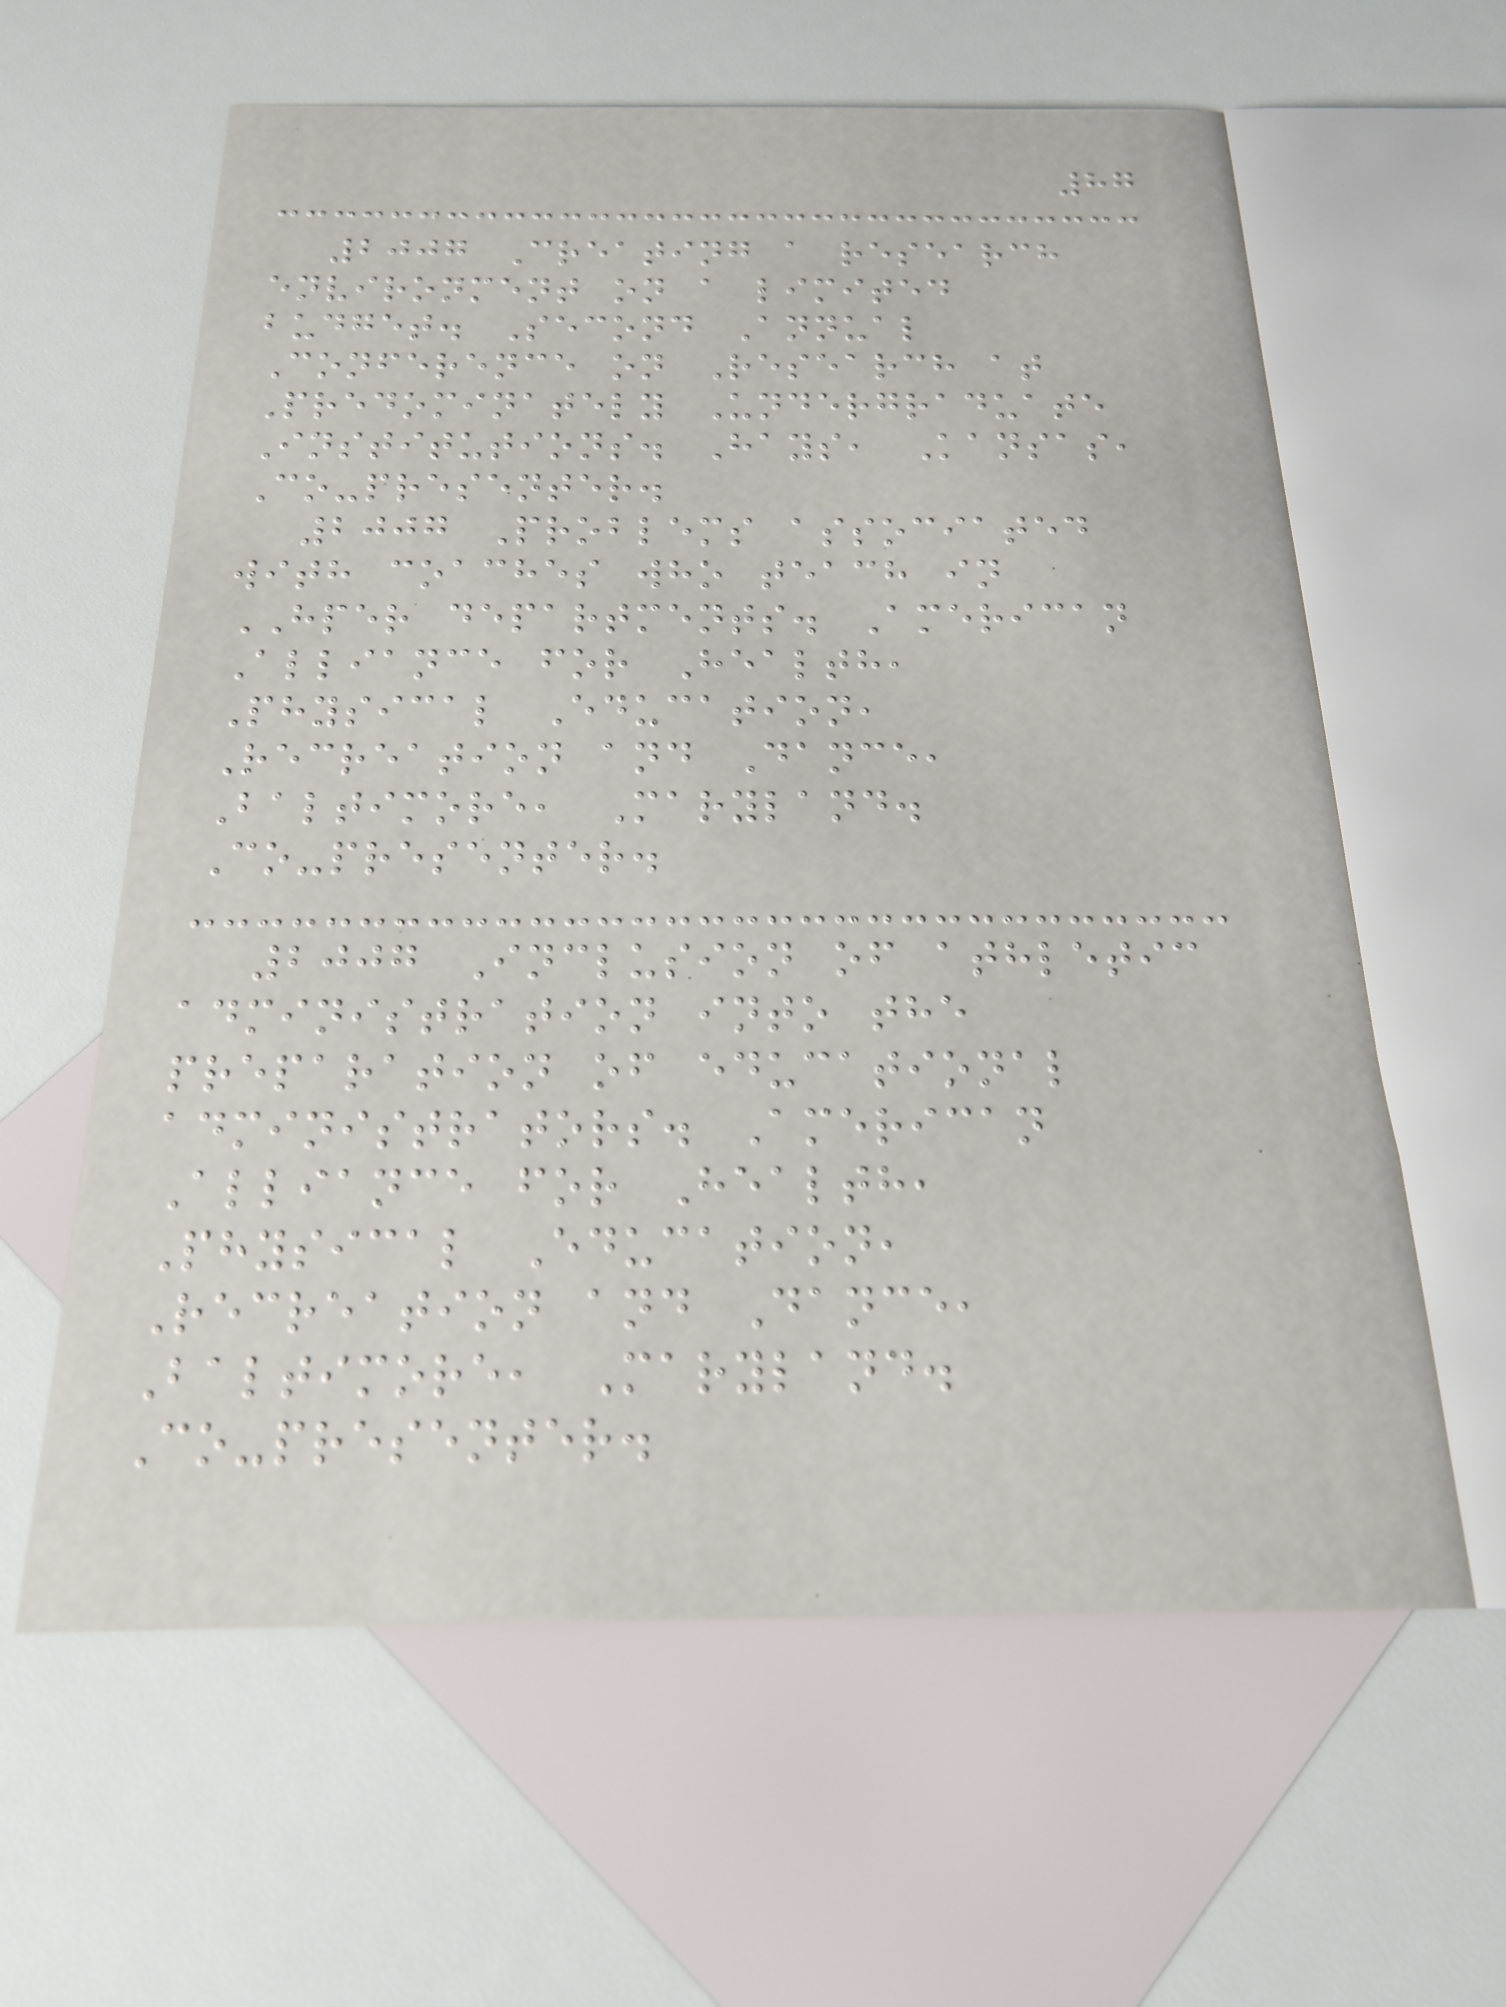87
2007 Creating a research
environment on a limited
budget. Second Annual
Conference on Research at
Predominately Undergraduate
Institutions. Hays, Kansas,
Co-presenter.
2007 Problems associated
with coaches who teach in
HPER departments. American
Alliance for Health,
Physical Education,
Recreation and Dance,
Baltimore, Maryland.
Co-presenter.
2007 Inclusion of athletic
administration into the
preparation of educational
administrators. American
Alliance for Health,
Physical Education,
Recreation and Dance,
Baltimore, Maryland.
Co-presenter.
